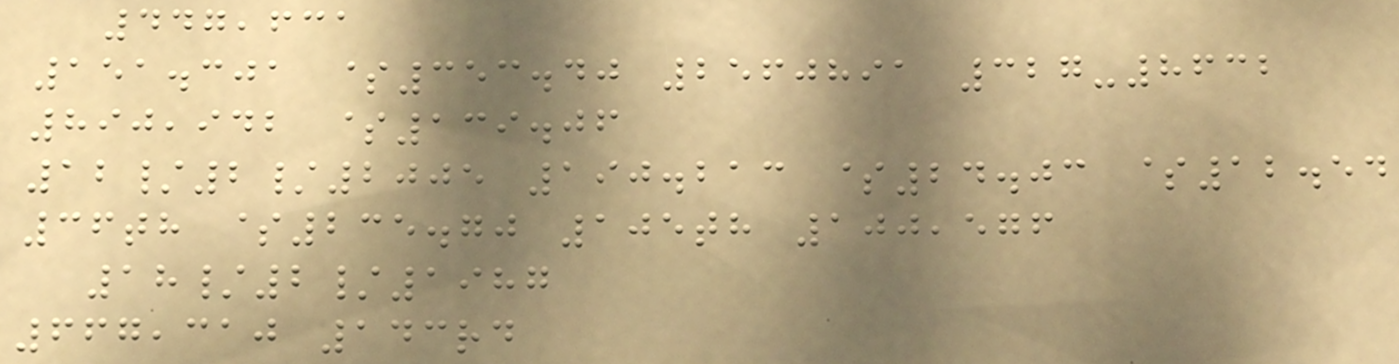447,631
151.301 $353.40 2560891 327-8632
890,942 $139.06
12/2/2005 190.213 $24.03 $12.54
36th $235.70 105th 100,576
18/2/1987
667,310 143rd
